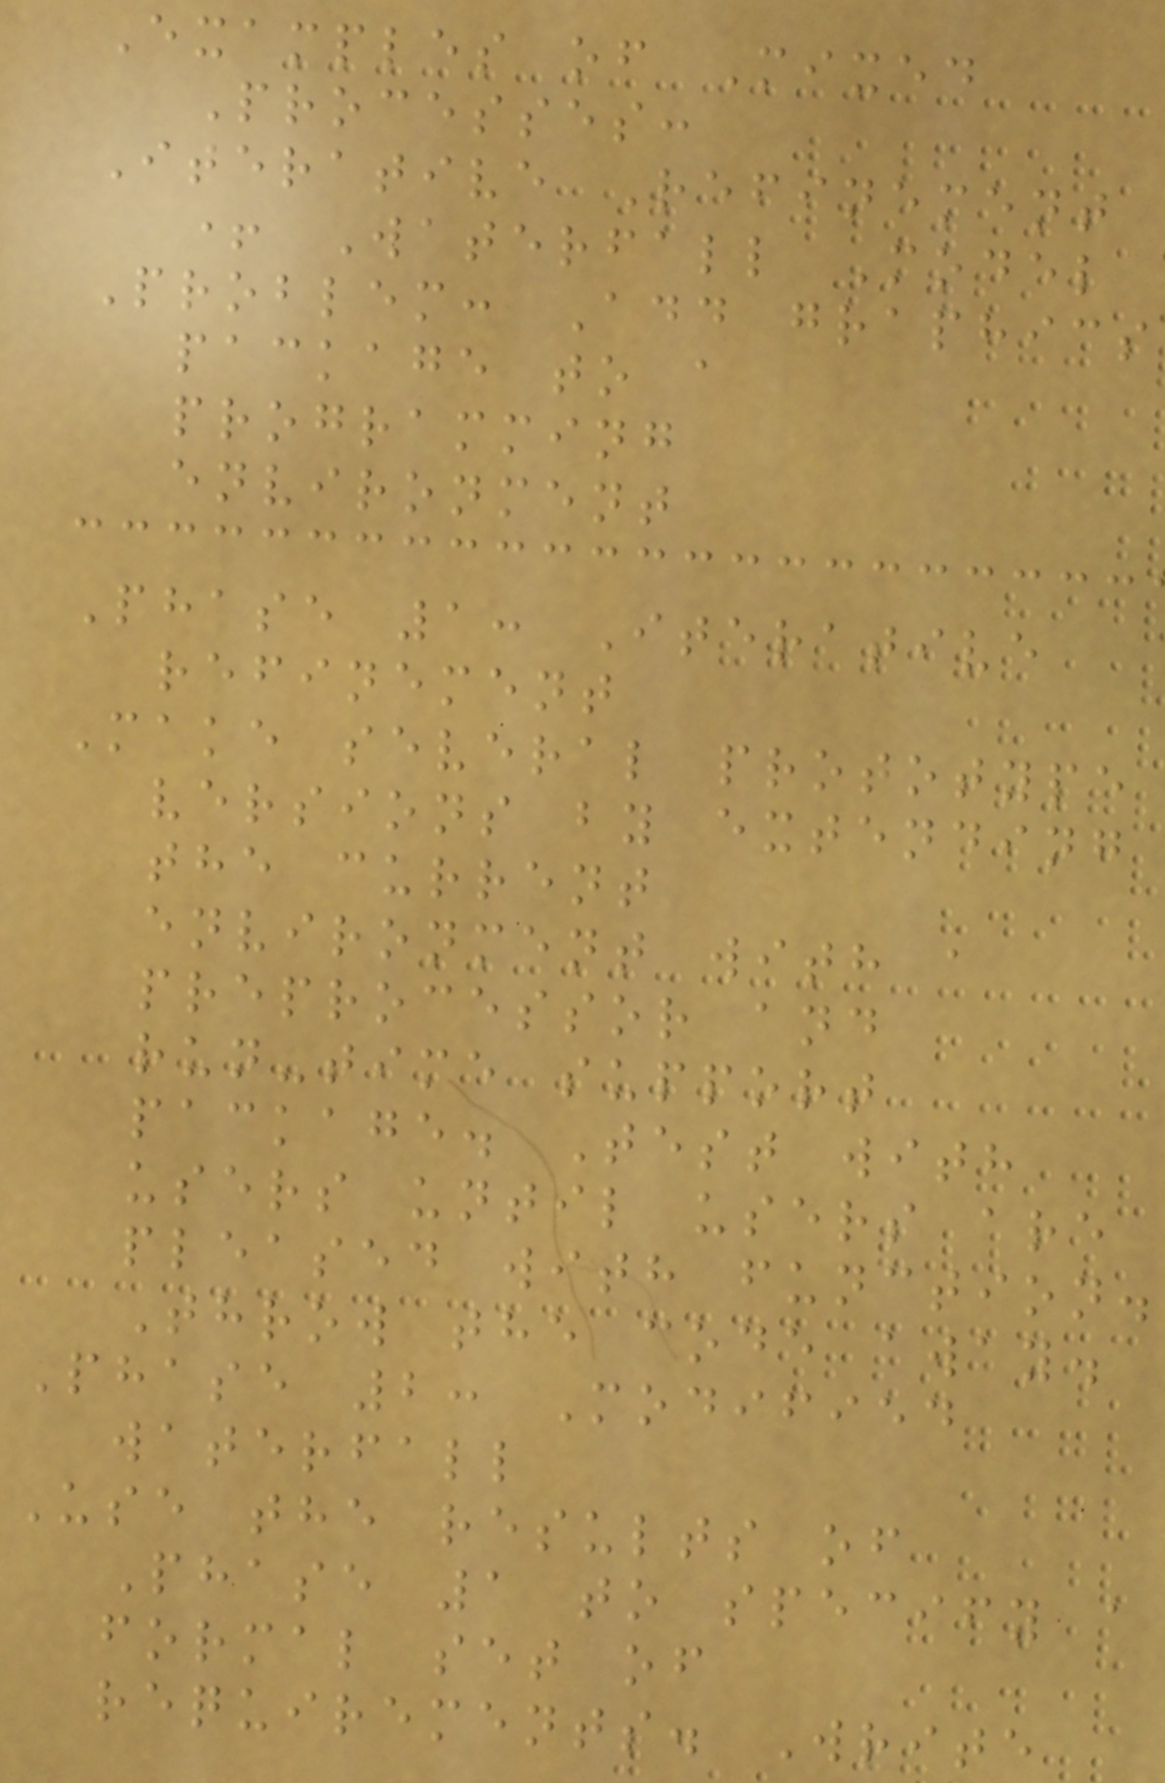Examples of Mixed
Processes:
Iterative Refinement
+ Waterfall Model
Problem: Add graphics
package to a
programming
environment
Phase 1: Iterative
refinement
Make several prototype
versions by extending
the current
environment with a
preprocessor and
run-time support
package. Test with
users until users are
pleased with function.
Throw the code away.
Phase 2: Modified
waterfall
Use the results of
Phase 1 to specify a
formal set of
requirements. Write
